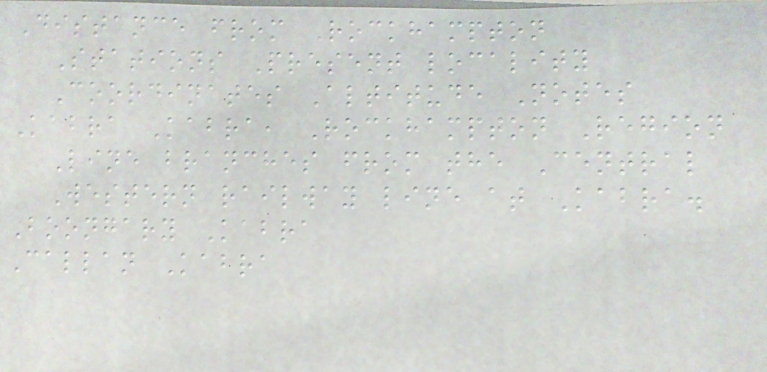Distance from Rockhampton
Stations Present locality
Coordinates Altitude Notes
Kabra Kabra, Rockhampton Region
Line branches from the Central
Western railway line at Kabra.
Boongary Kabra
Callan Kabra
